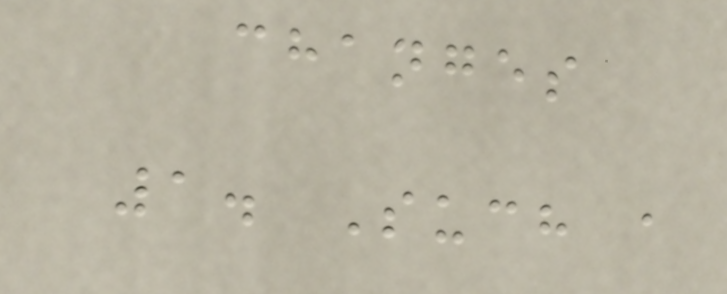changes
1. Such a
